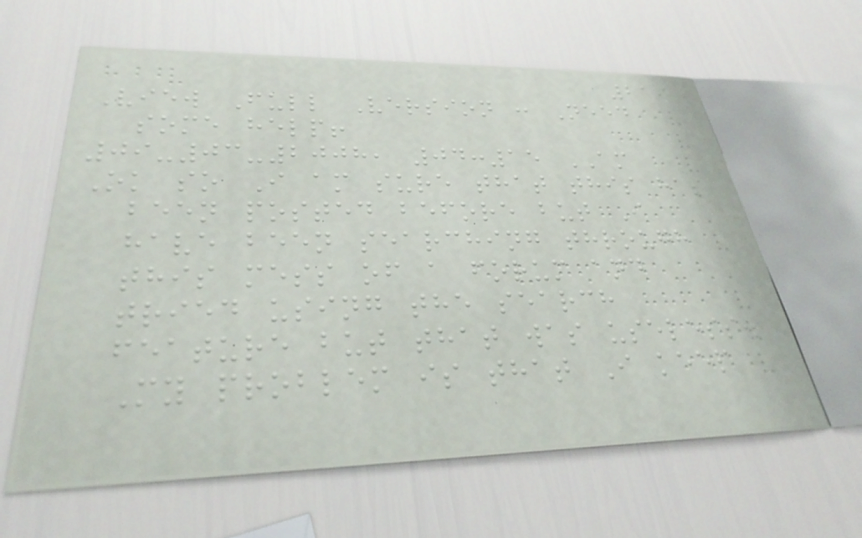219
View Full Version : Need
some help!
09-03-2008, 04:15 AM
Ok so I am sure that this has
been posted before but I
have been searching through
this mess of a forum and
tried using the search
feature but that was useless.
My problem is that I keep
